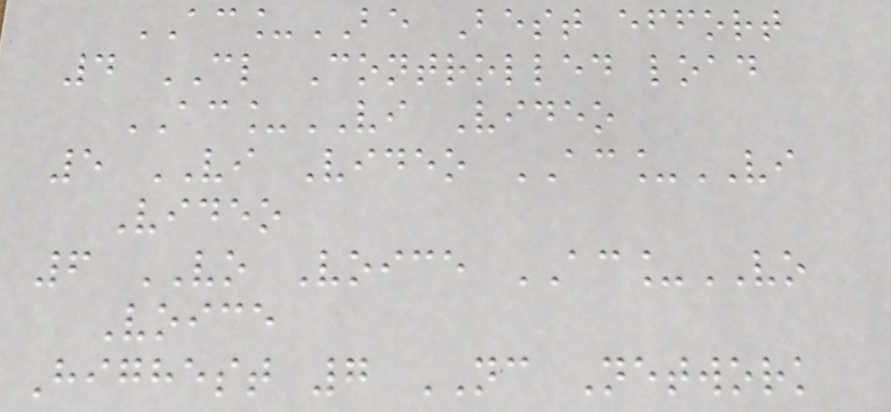AC_BE Best effort
4 CL Controlled load
AC_VI Video
5 VI Video AC_VI
Video
6 VO Voice AC_VO
Voice
Highest 7 NC Network
